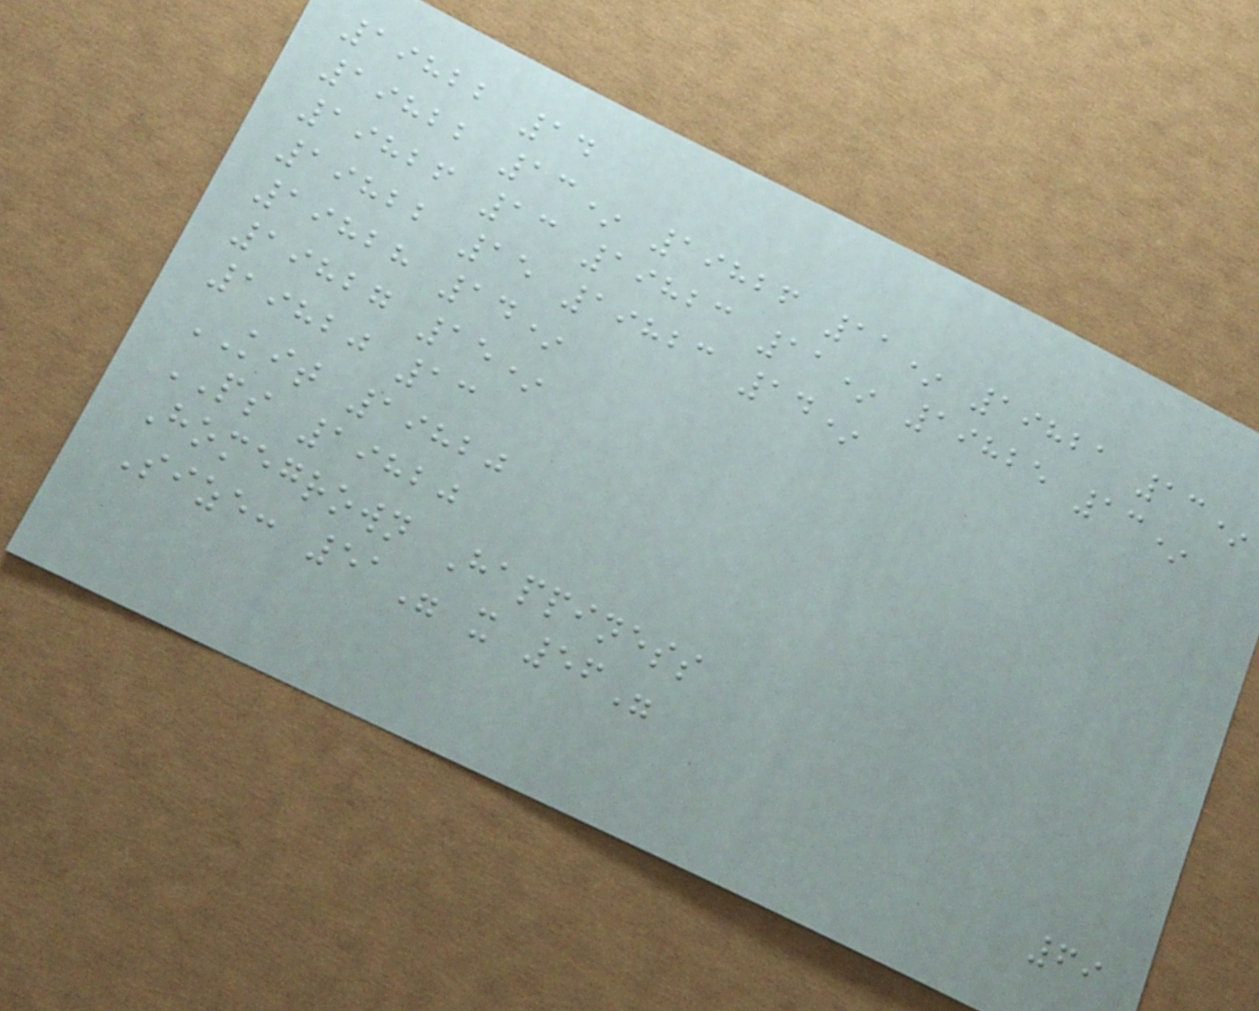19822 14
19822 13* 19826 11* 19821 13*
19826 13 19823 11* 19825 13*
19822 15 19823 14*
19828 14*
19827 15*
19820 13
KIT 19820
PS 19820
Homegrown Happiness
Size: 51" x 56"
69
